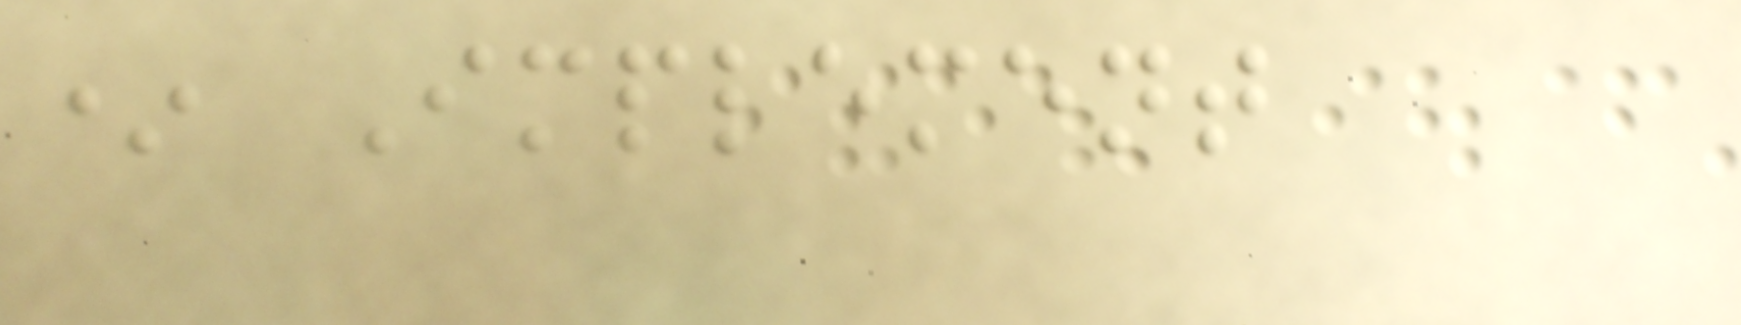* Implement
